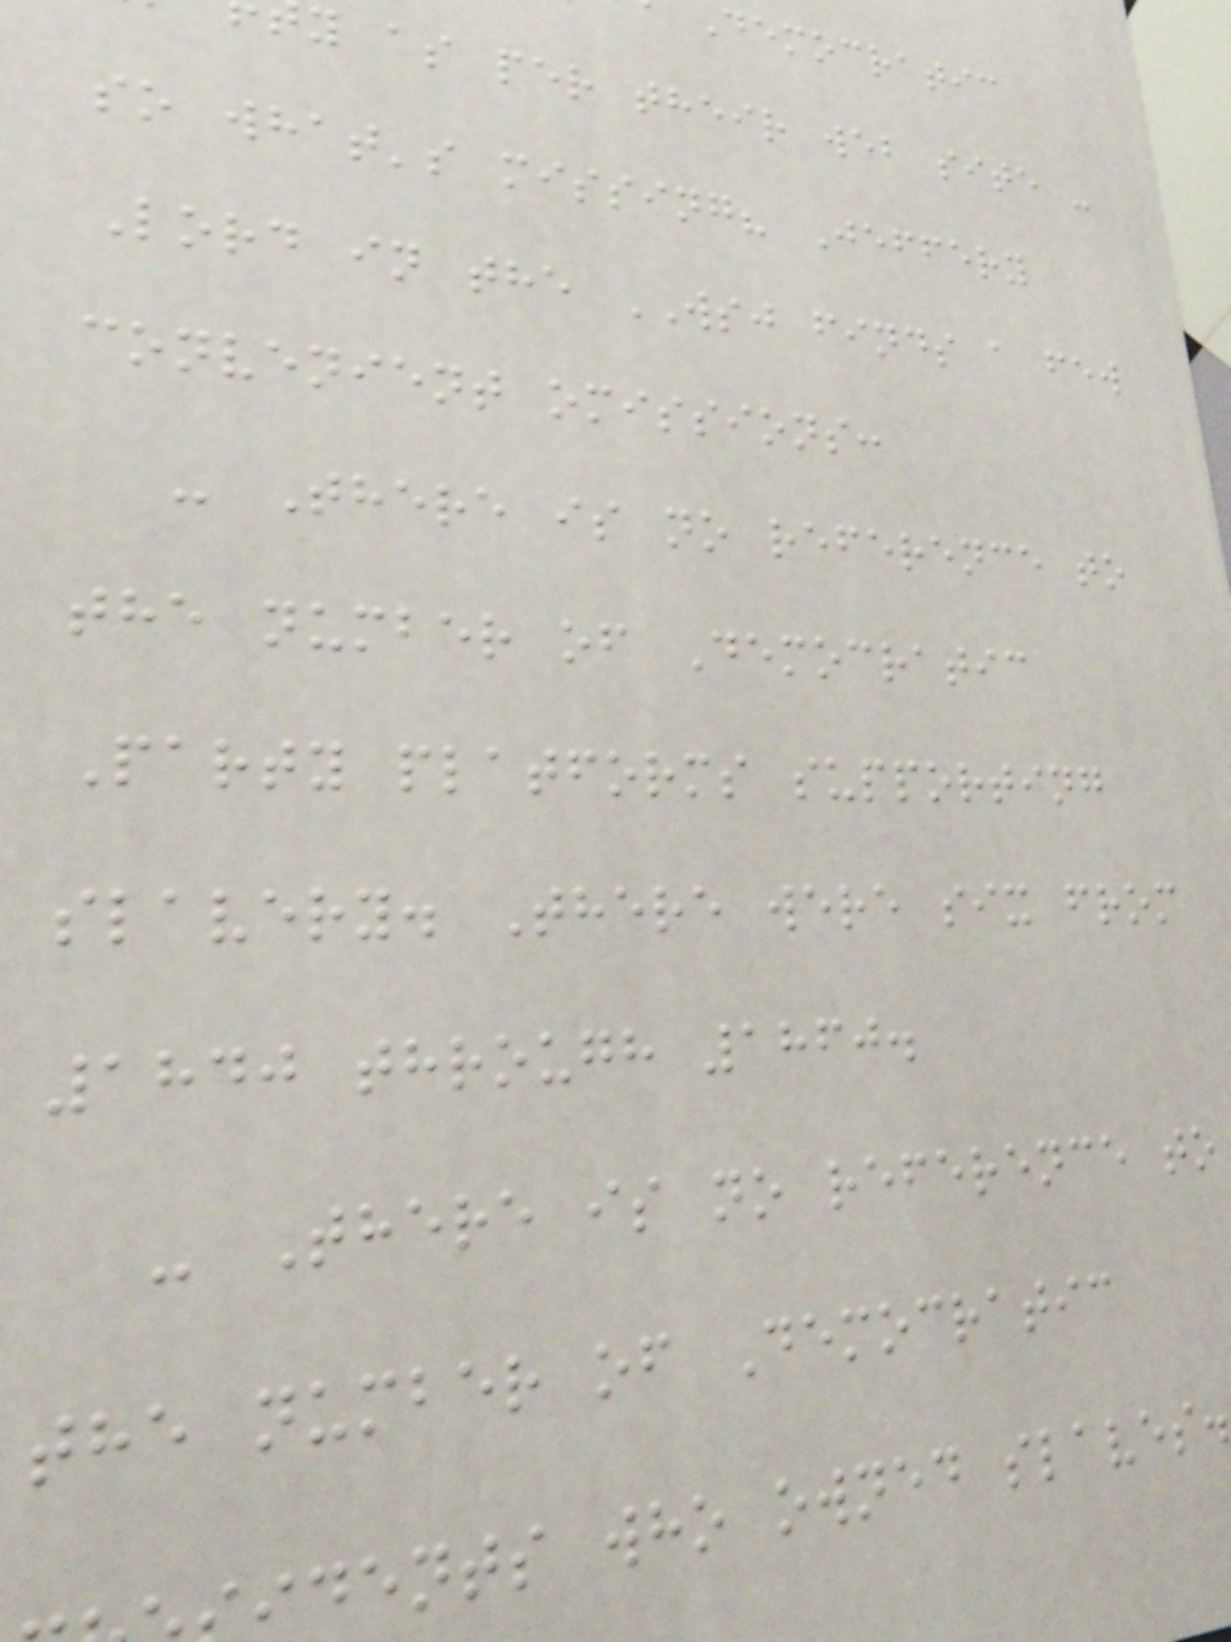democratic
y as per their web site -
so what's missing? Jeffery
Lord in the WSJ finds a few
convenient omissions:
- There is no reference to
the number of Democratic
Party platforms supporting
slavery. There were six from
1840 through 1860.
- There is no reference to
the number of Democratic
dents who owned slaves.
